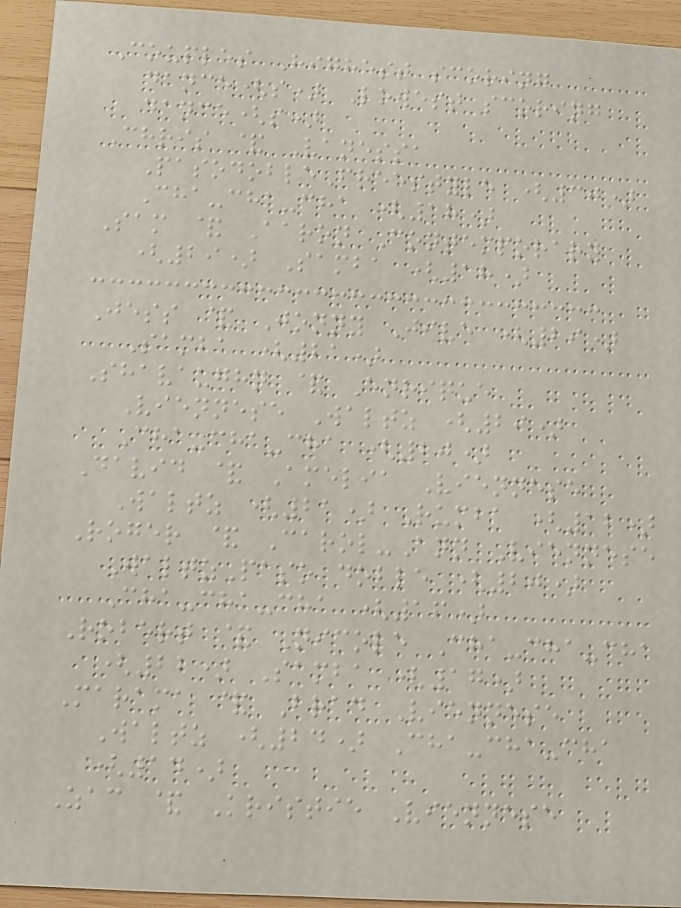Couples Highest scoring
dance(s) Lowest scoring
dance(s)
Chris & Vanessa
PasodobleFreestyle (30)
Cha-cha-cha (18)
Sam & Aaron Contemporary
(29) Samba (18)
Jess & Jonny Jive (29)
Samba (21)
Shavaughn & Enrique
Viennese Waltz (29)
Cha-cha-cha (20)
David & Amelia Viennese
Waltz (21) Rumba (12)
Roger & Carol-Ann Viennese
WaltzPaso doble (20)
Cha-cha-cha (16)
Robert & Nicole Cha-cha-cha
(22) Samba (17)
Marama & Brad Viennese
Waltz (24) Cha-cha-cha
(14)
Zac & Kristie Viennese
